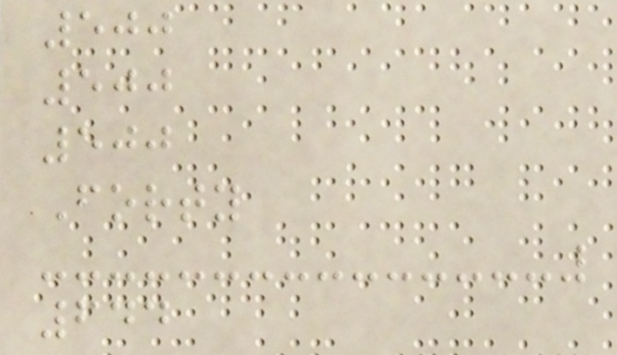500
500
500
Forty
644
